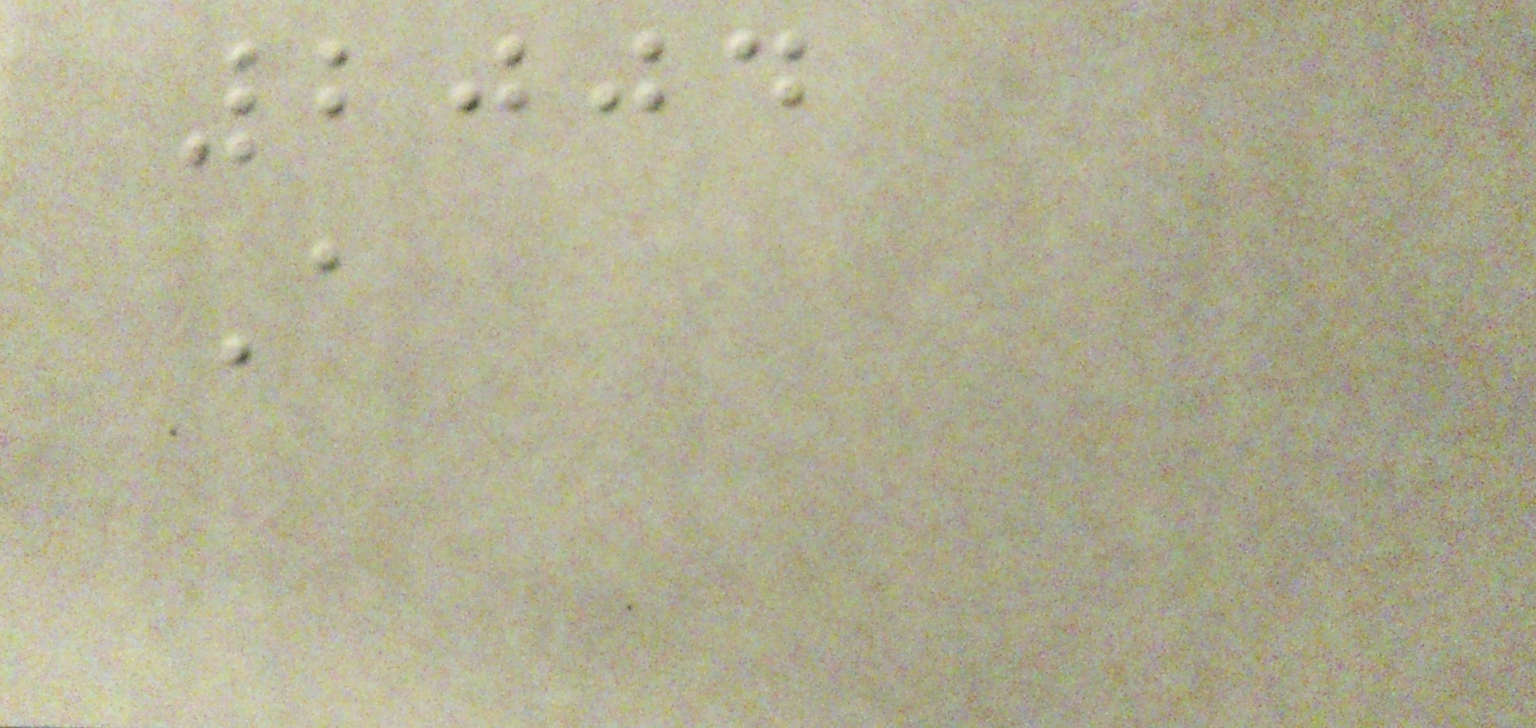2004
A
